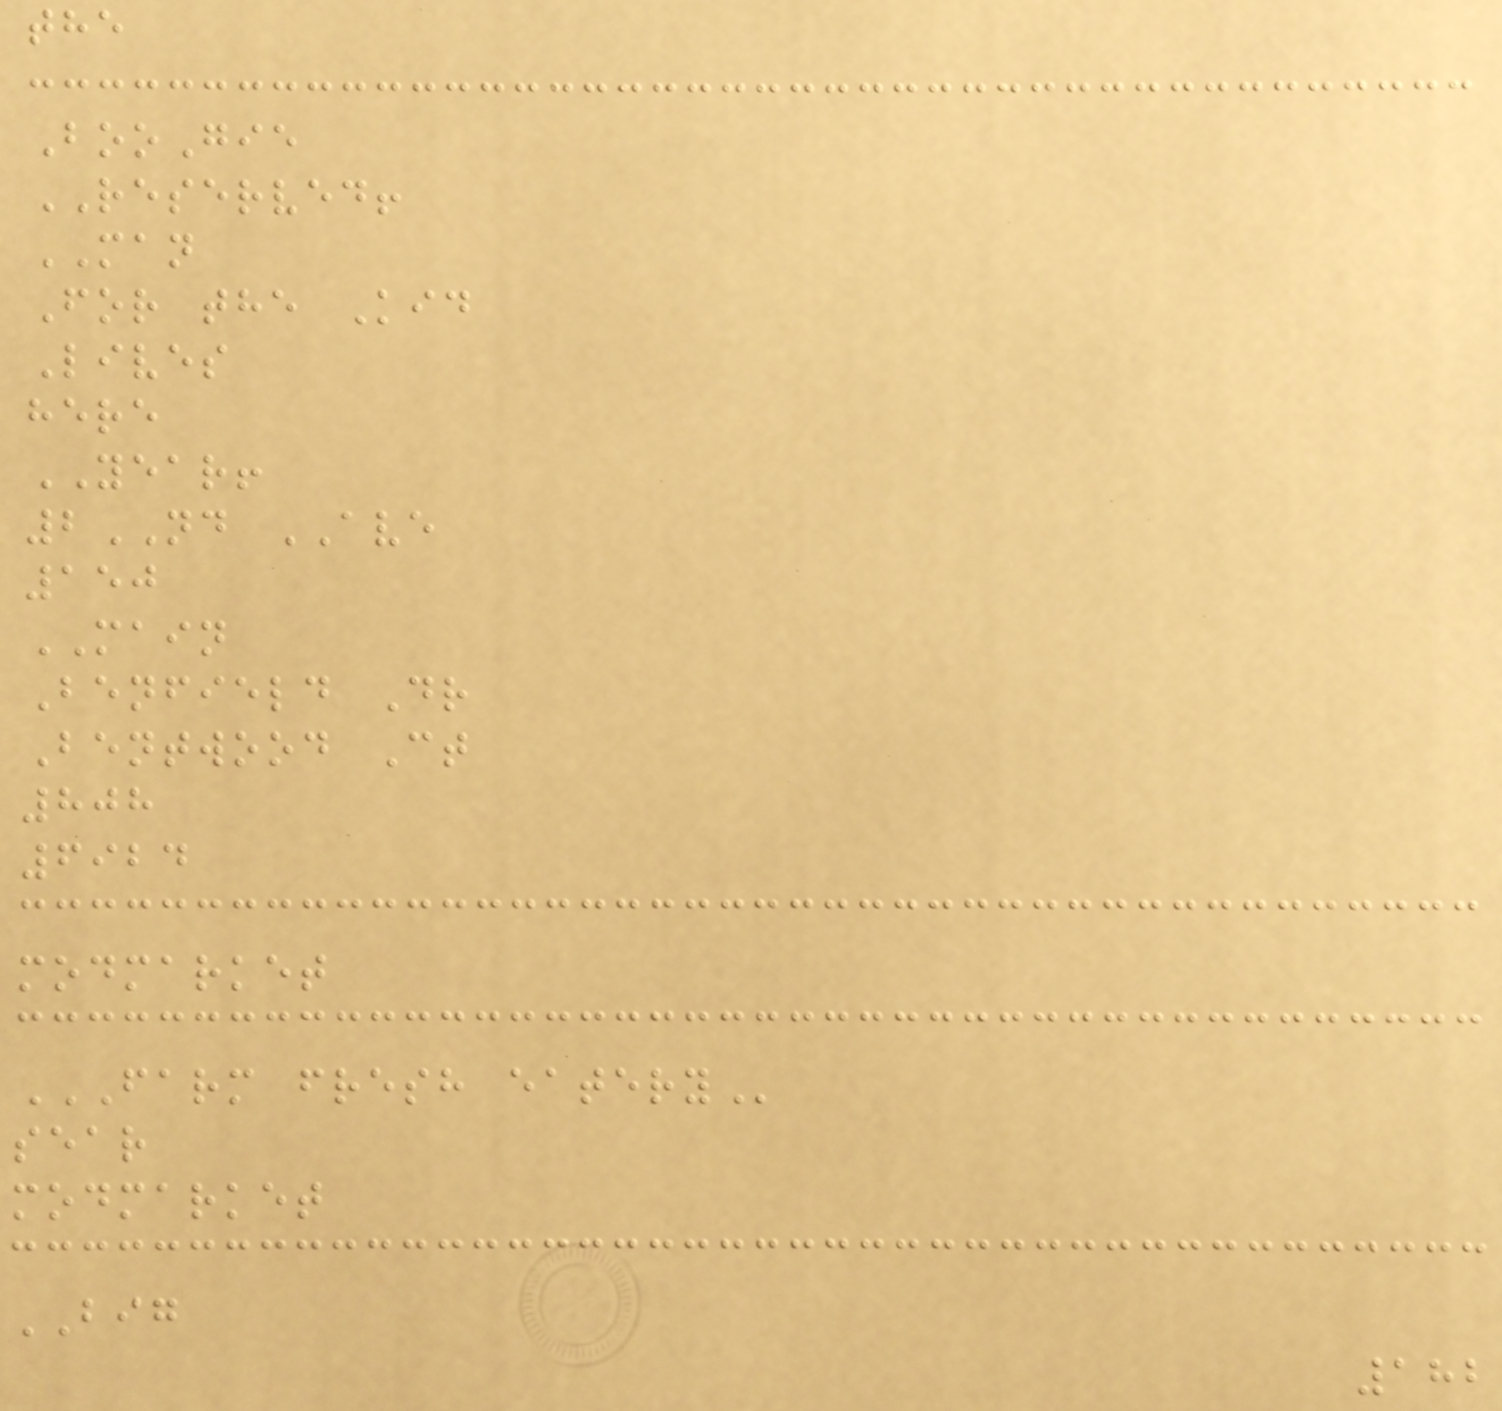the
BooGie
RESERVED!
MAN
For the Kid
Lives
here
YEAR!
2ND AVE
150
MAIN
Benfield Dr
Bentwood Ct
808
6924
modmarket
FARM FRESH EATERY
sear
modmarket
BIG
182
